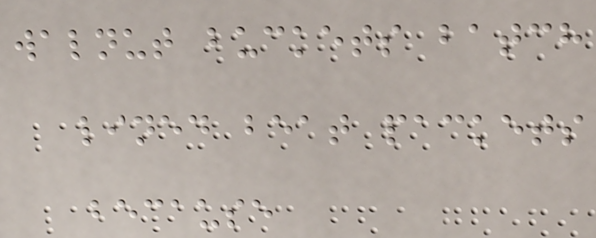walnut buckets batch
lined beat packets
because
